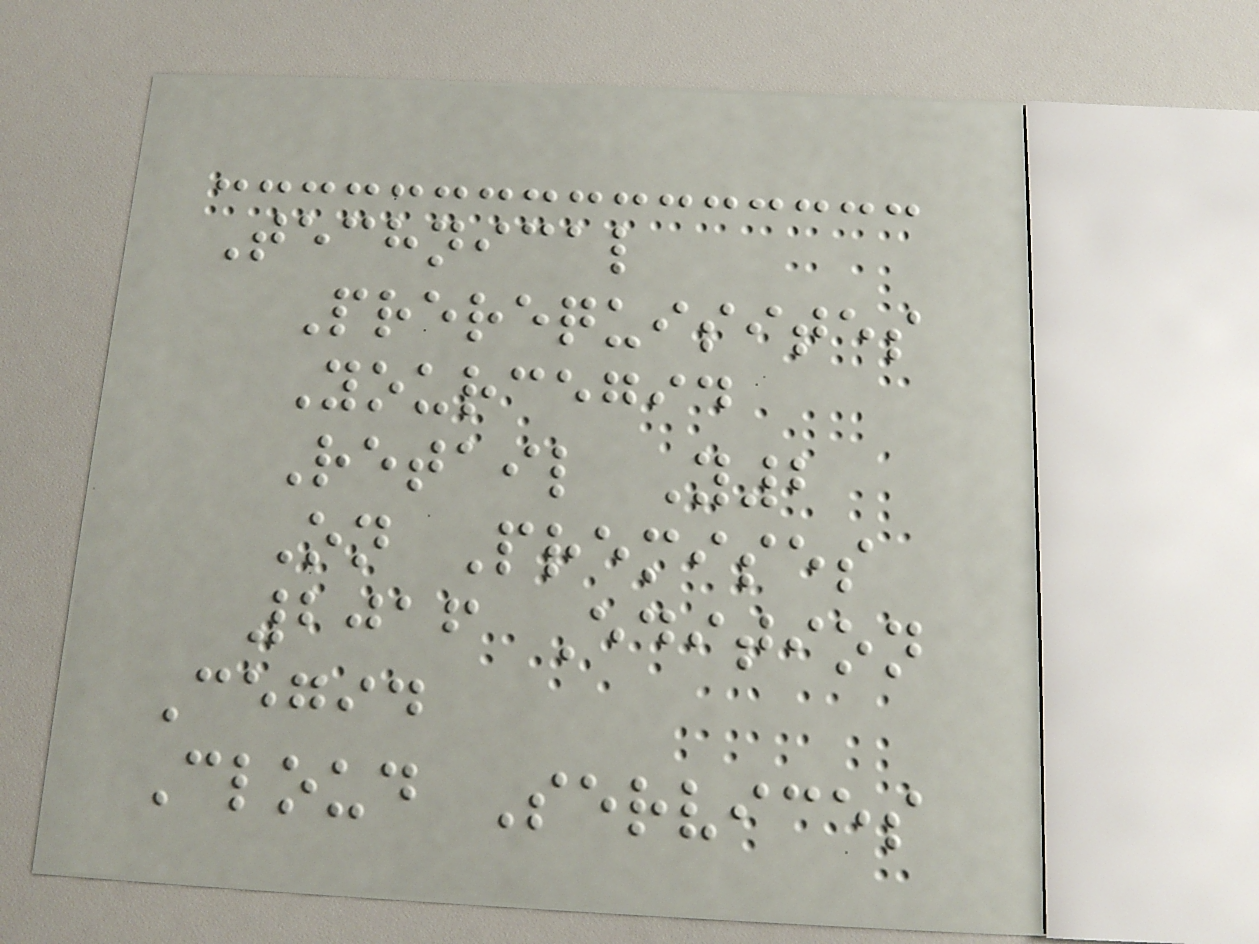Technical
Prerequisites
Yourcegid
Retail Y2
On Premises
2016 Edition
Cegid
Cloud Services
